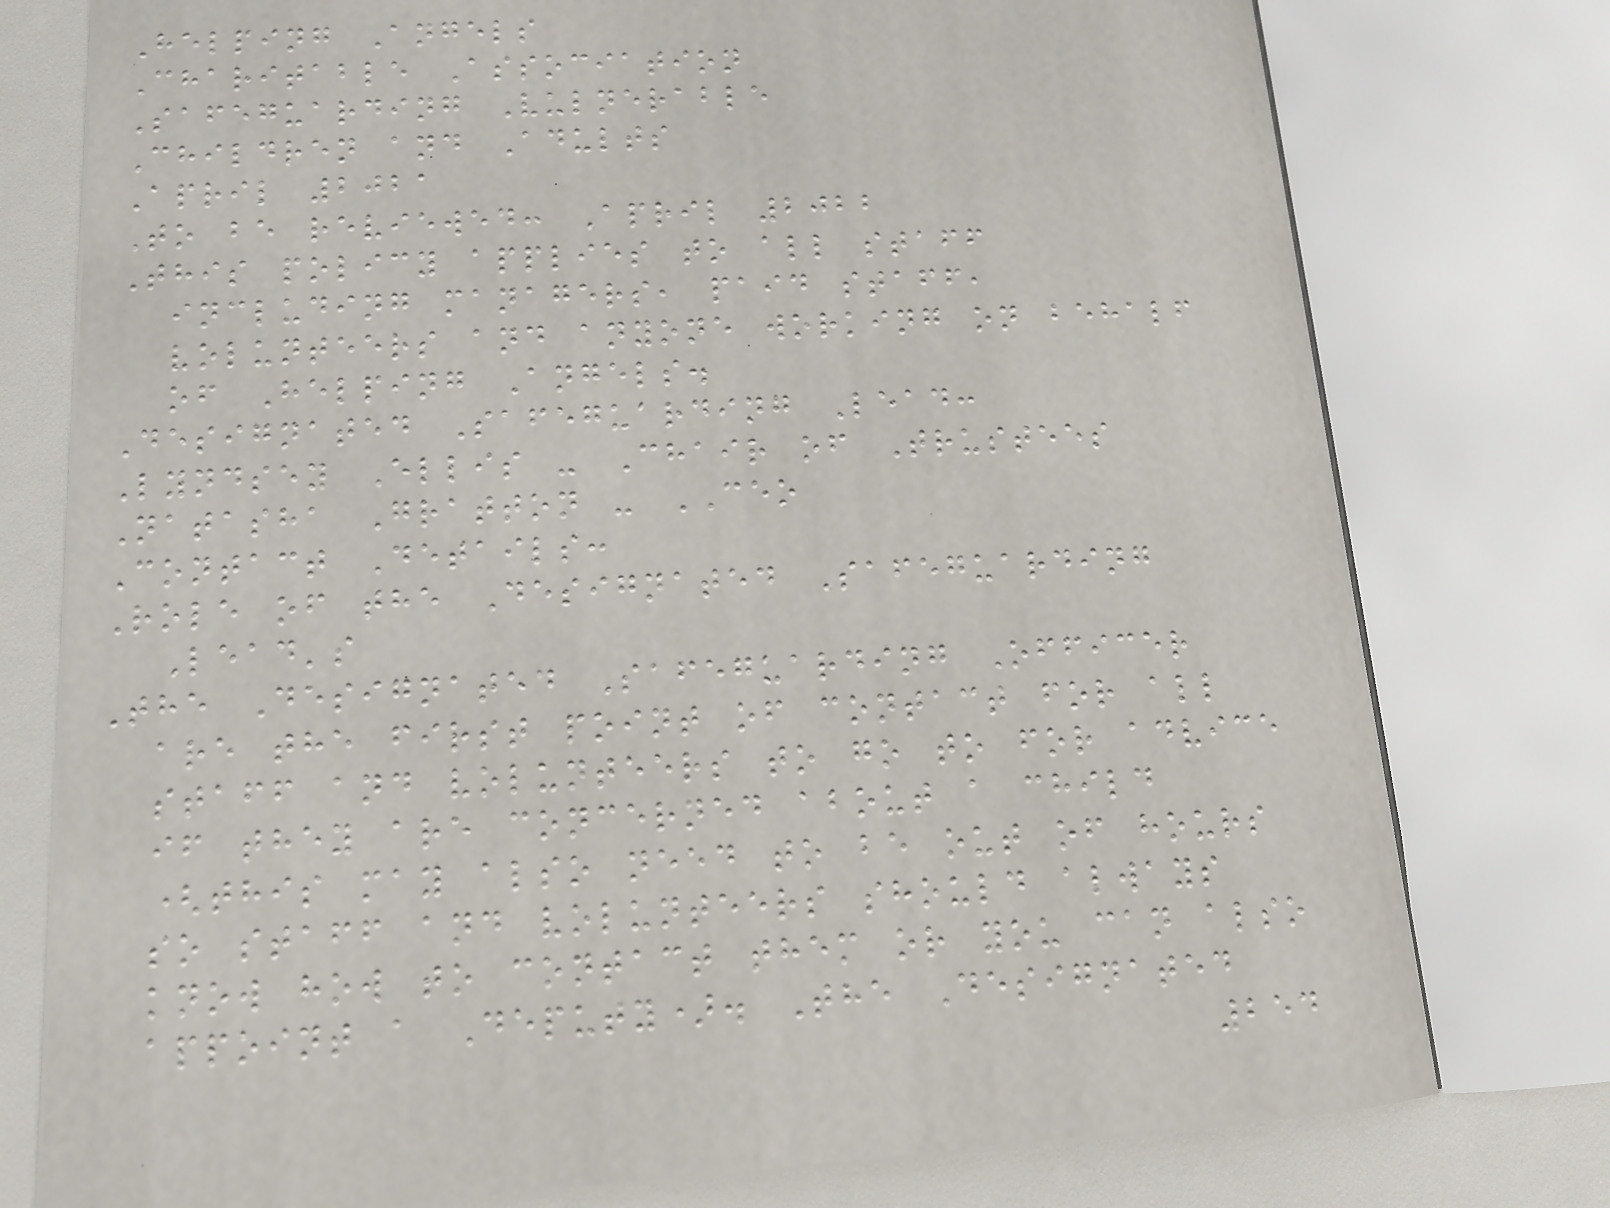Helping Angels
Charitable Association
Safeguarding Vulnerable
Children and Adults
April 2021
To be reviewed: April 2022
This policy applies to all staff
including managers, paid staff,
volunteers and anyone working on behalf
of Helping Angels.
Designated Safeguarding Lead:
Lyndsey Ellis - Chair of Trustees
Natasha Gratton - CEO
Contact Details:
Role of the Designated Safeguarding
Lead's
The Designated Safeguarding Officer
are the first point of contact for all
staff and volunteers to go to for advice
if they are concerned about a child
(this may also need to be out of hours
so staff and volunteers should always
know how to contact them or you can also
appoint a Deputy). The Designated
254
